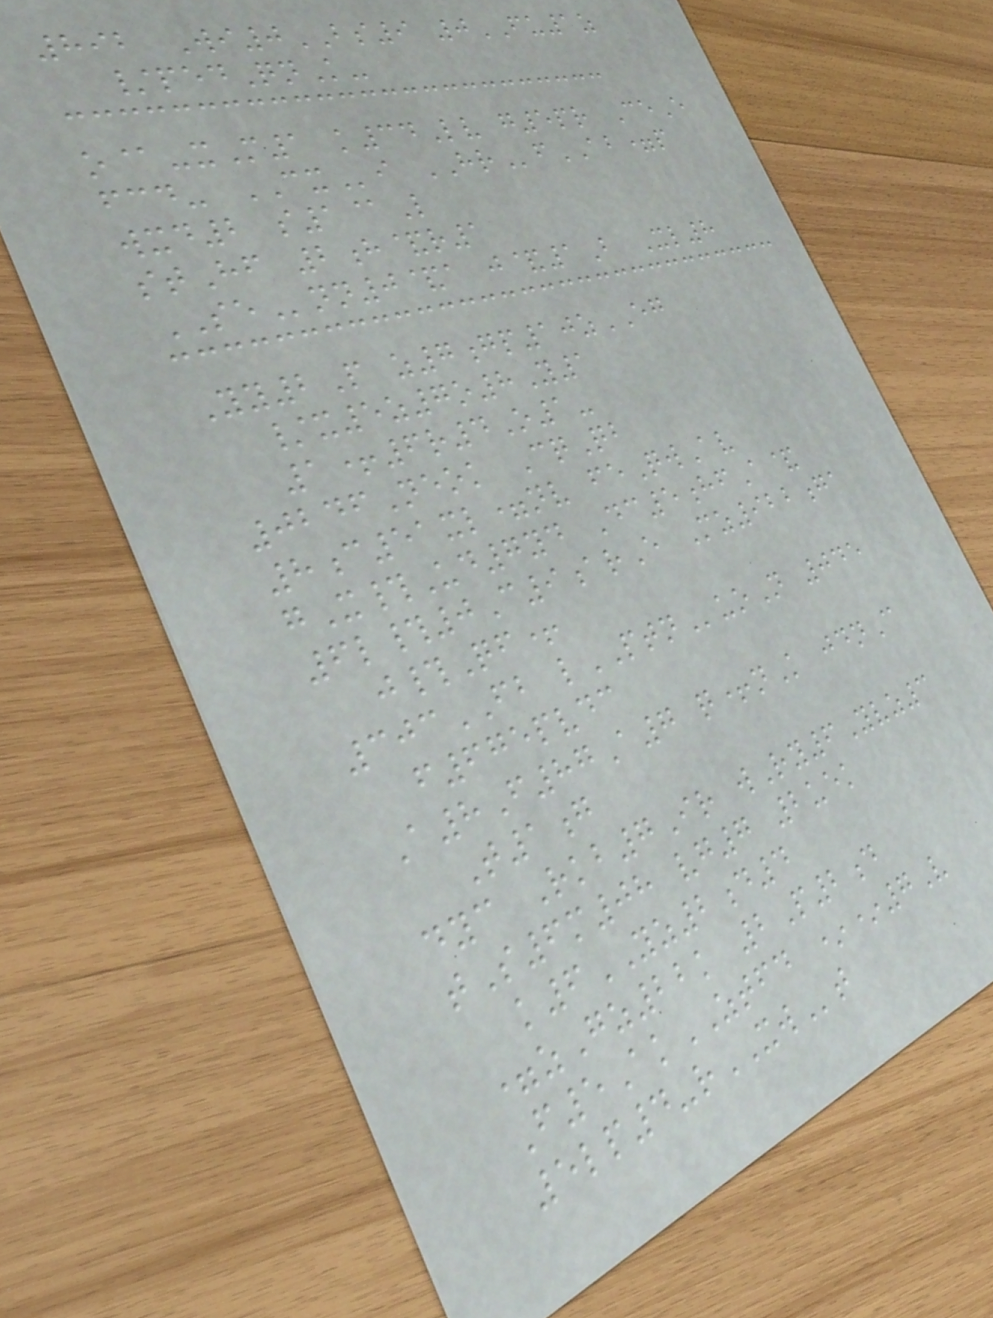892 Wi0BS9 0FU1z
/pedQnK-
o@-xM1 k34Lv g5pr CeE
fcd- CXi HRfAB=p
wxd2 s1@L
stHf 2h&r1
SEnn0&a j&1B Xl8
Yy2P z7gp10zEG
/x5z7o8Y1
1+6r4O1-
0246Neok CqQb
8c51xl=nv feQwAv
gX#Ud7yd Dc5hfA&
6l#0C9arE Mz922ga
j#Qf+
303FB lPTNuoN 045
f675pvdc
A8F87A7 q+nK jdnC
T1g
dyc Rkb7Ir wRy6Yvz3
tS6m08 vg7 2uek
k6YZ2d4
=zGz22k 2P2d
F5AkZTFD **7V
5lp4-rXWt
